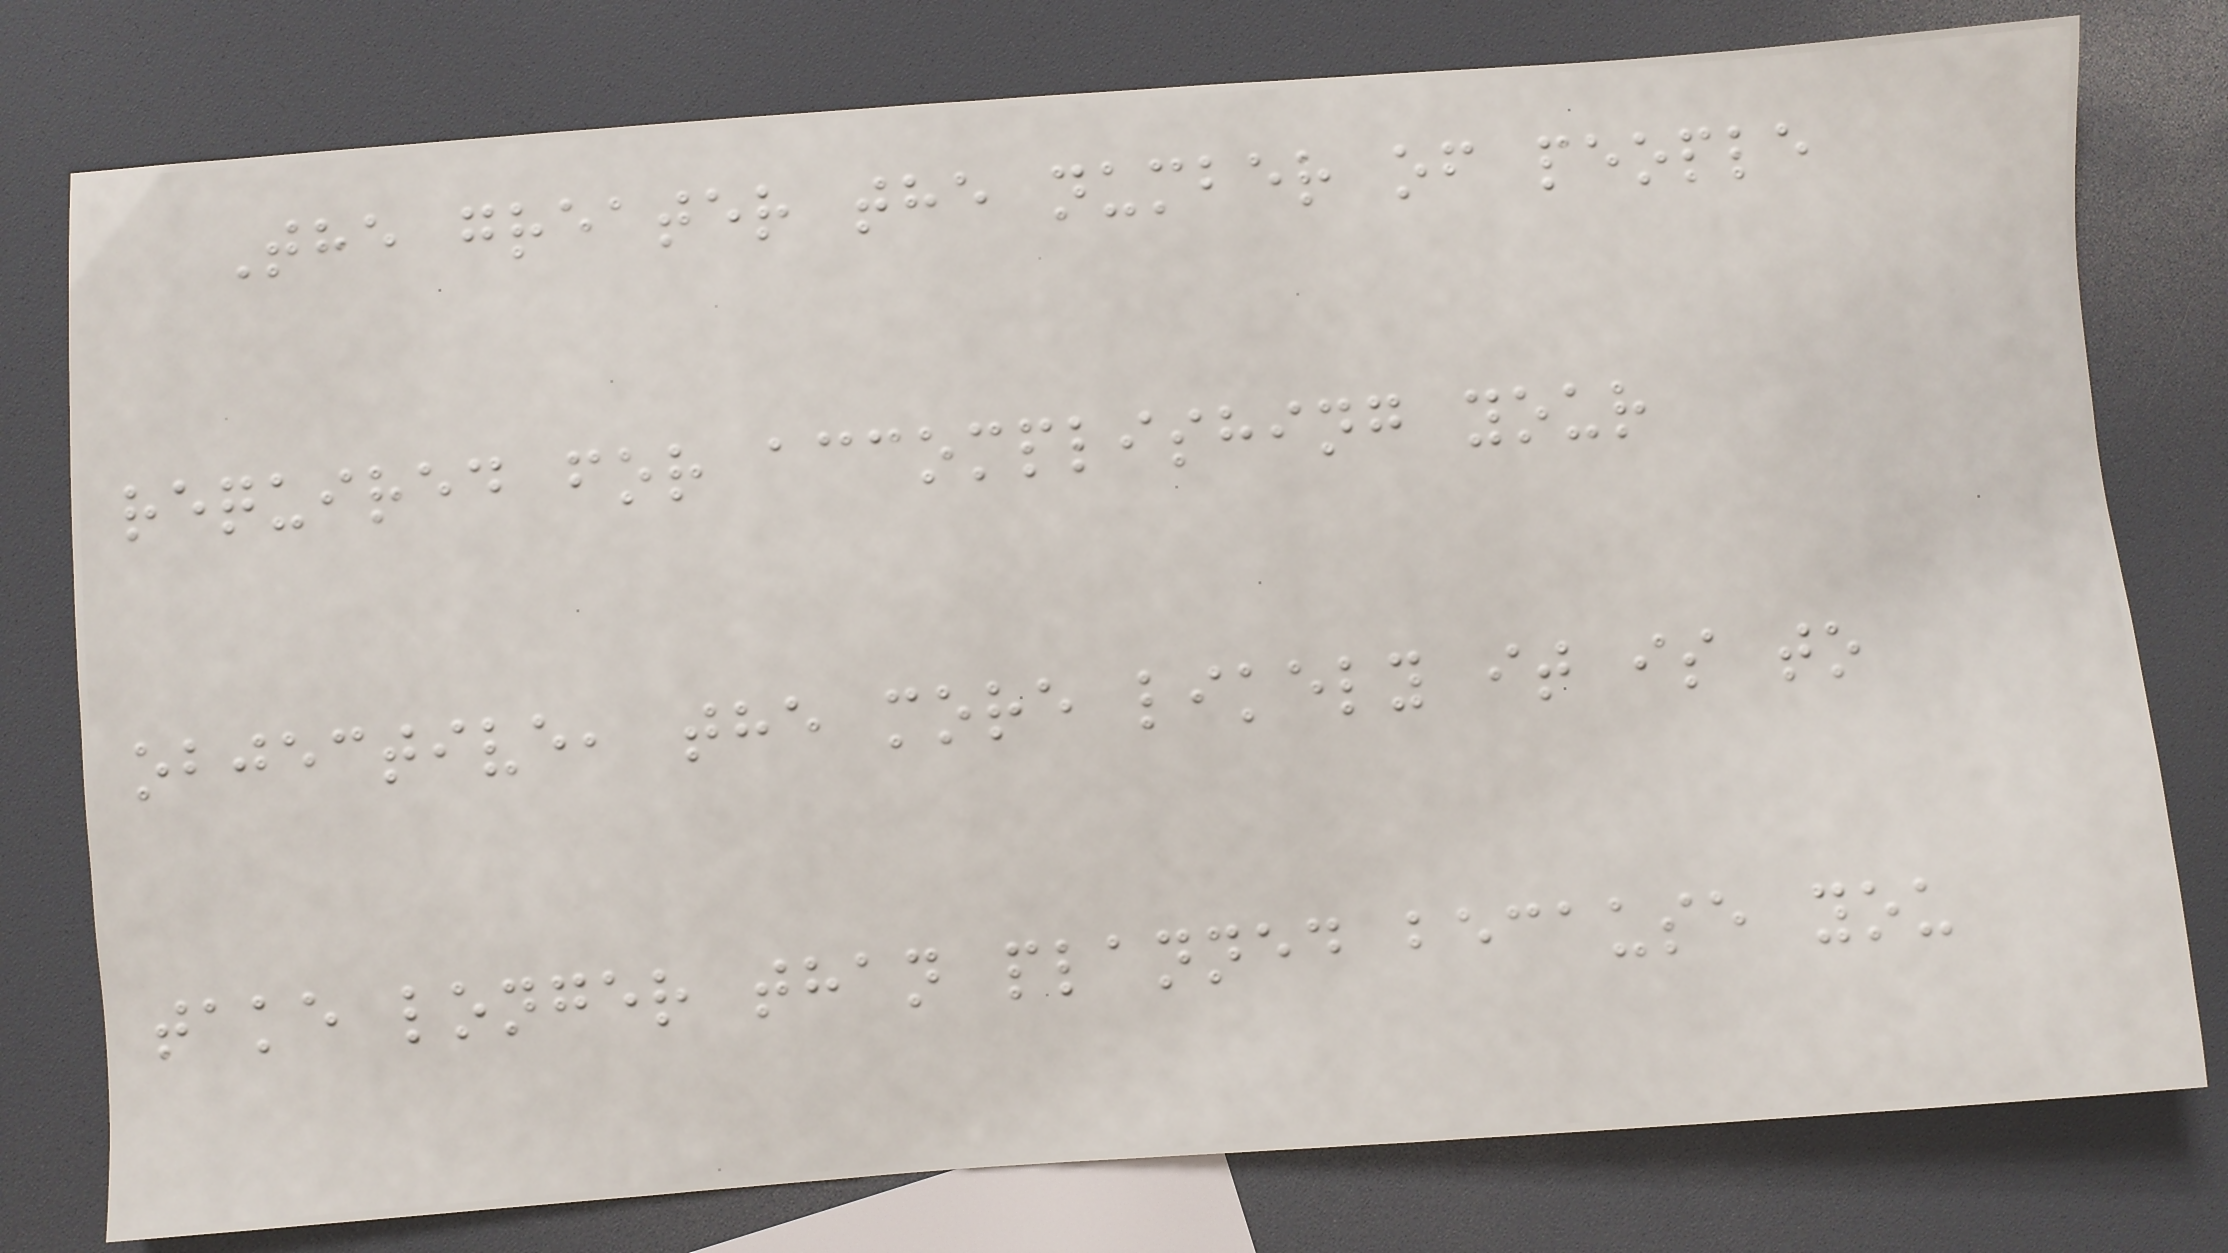The greater the number of people
required for accomplishing your
objective, the more likely it is to
take longer than planned because you
